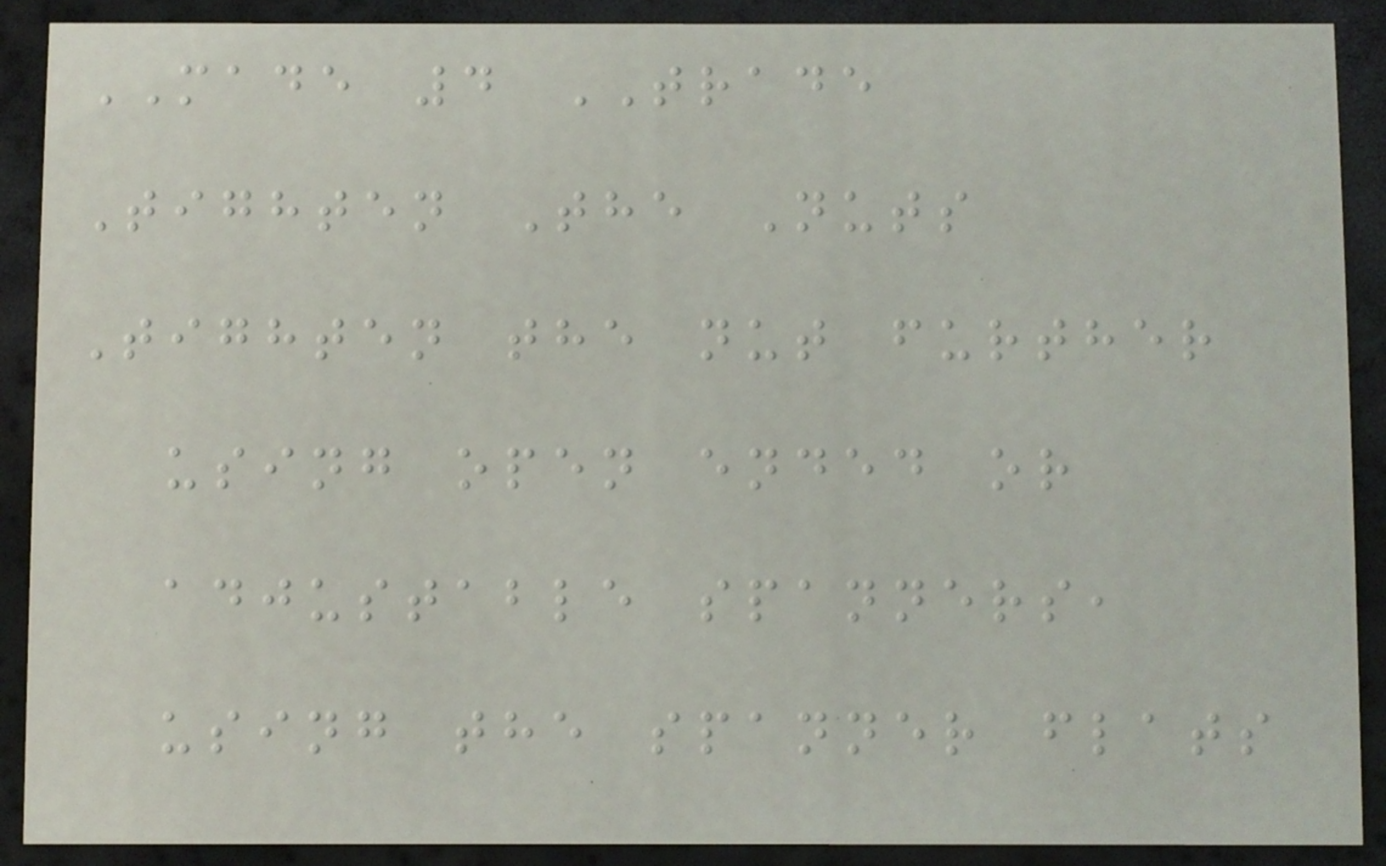MADE 4 TRADE
Tighten The Nuts
Tighten the nut further
using open ended or
adjustable spanners,
using the spanner flats
